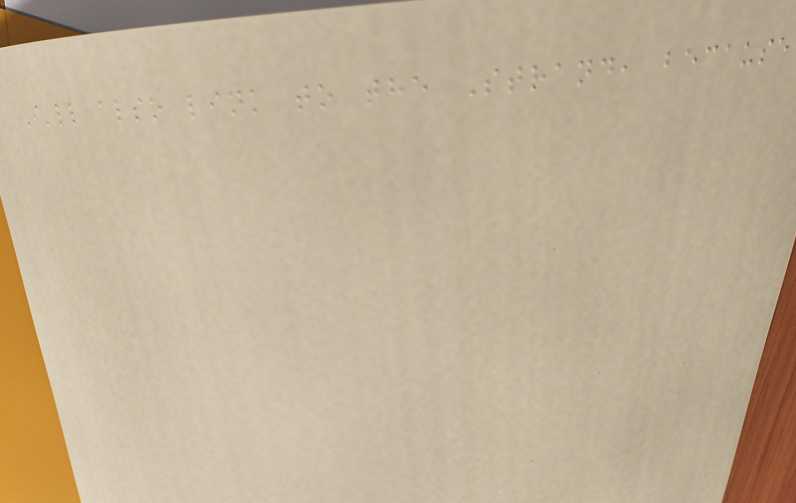I'll also link to the Strand, because
